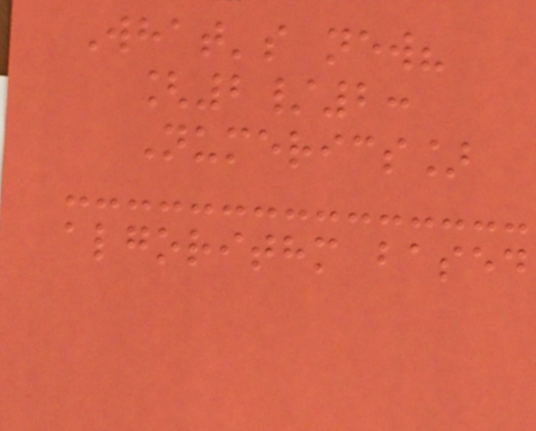What's new?
[2/2:
Numerics]
algorithm based
